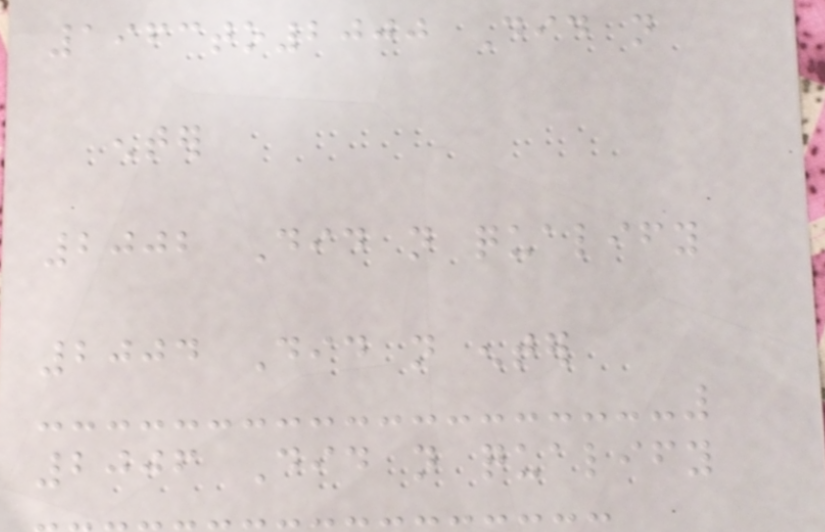1963to2000 Did not
enter
2002 Did not qualify
2004 Did not enter
2006 Did not qualify
